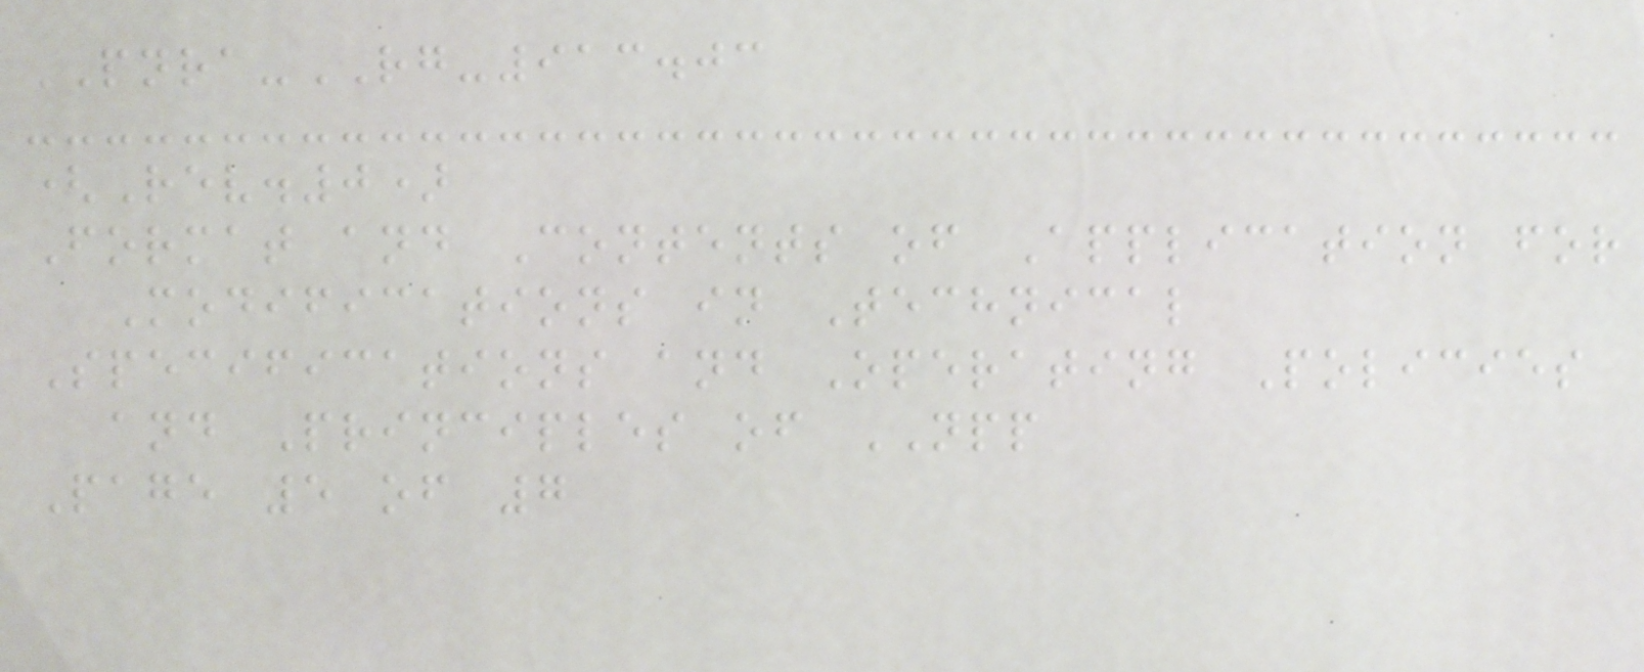PNRA-RG-913.03
(Rev.0)
Format and Contents of Application for
Modifications in Technical
Specifications and Operating Policies
and Principles of NPP
Page 5 of 7
